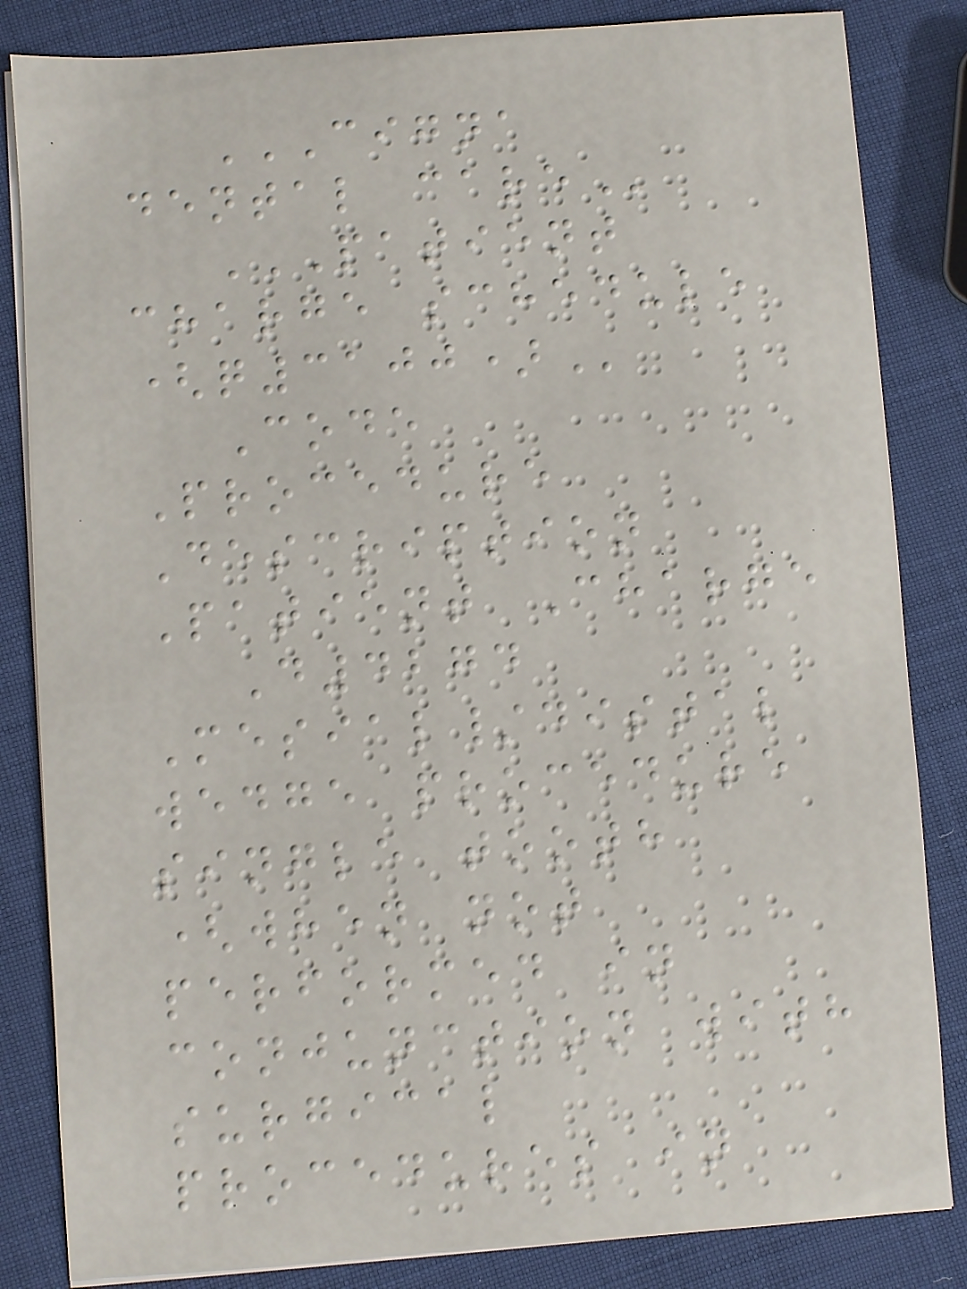CIGNA
DENTAL CARE
PATIENT
CHARGE SCHEDULE
(Q3100)
Code
Procedure
Description
Patient Charge
D4274
Mesial/distal
wedge procedure
single tooth
(when not
performed in
conjunction with
surgical
procedures in
